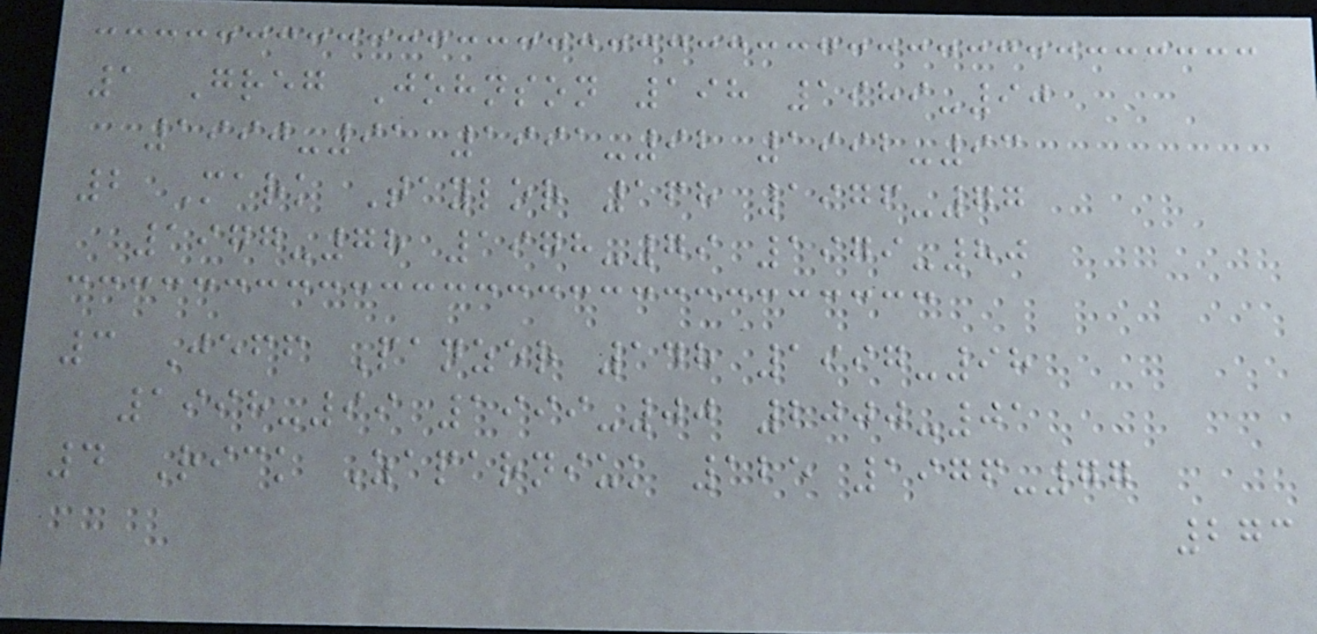1 Greg Johnson 198 1989-90
1990-91 1991-92 1992-93
2 Mark Taylor 168 1976-77
1977-78 1978-79 1979-80
3 Jeff Panzer 148 1997-98
1998-99 1999-00 2000-01
4 Rick Zaparniuk 125 1976-77
273
